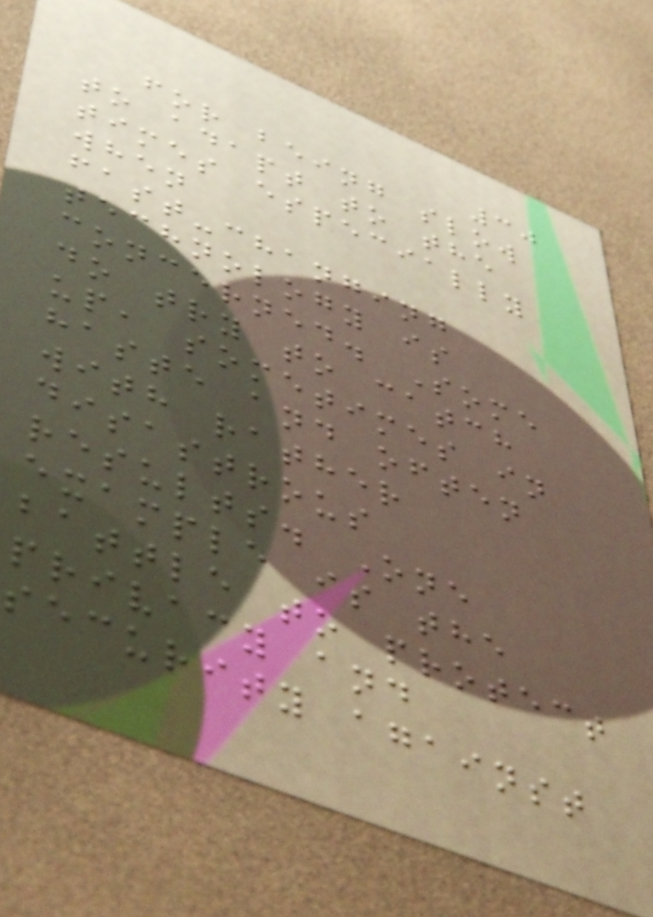30
for being slow
to adapt to the
times especially
when
fast-changing
technology is
concerned. Some
do try to catch
up, sometimes in
haste and often
with rather
disastrous
results. One
example is the
battle to protect
privacy and
security against
